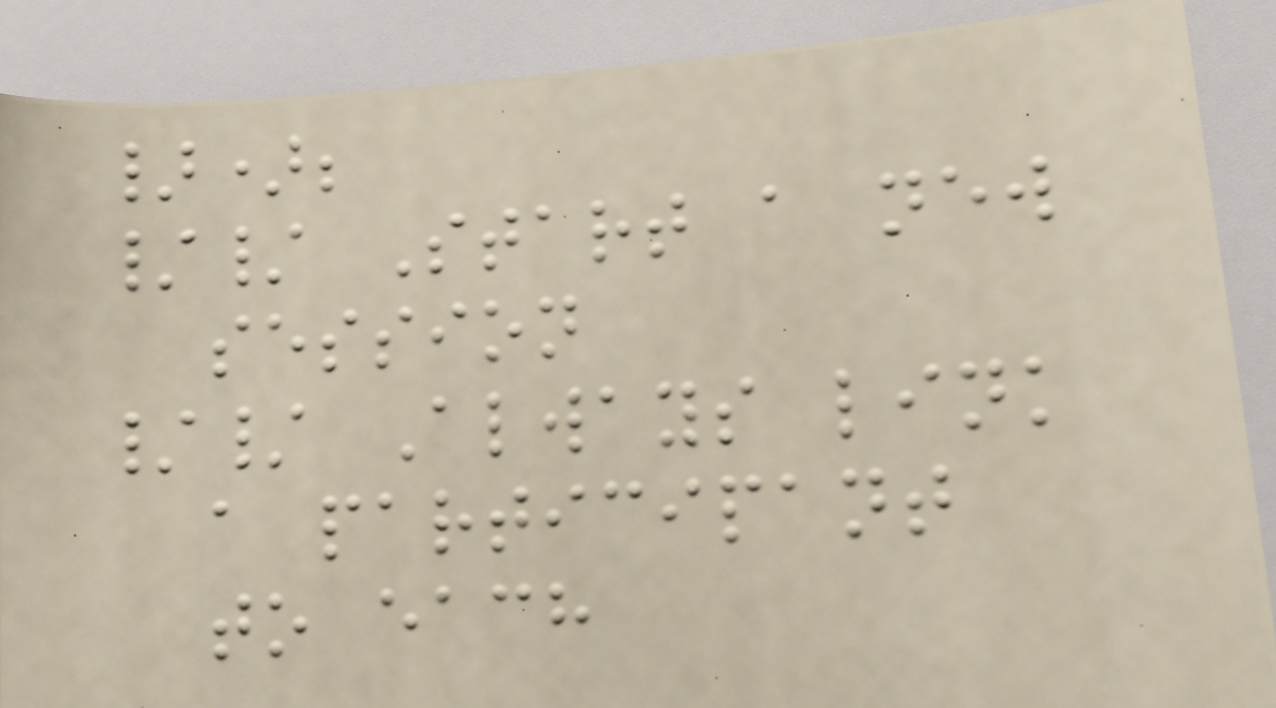});
// Start a new
session
// Always link
a participant
to each
